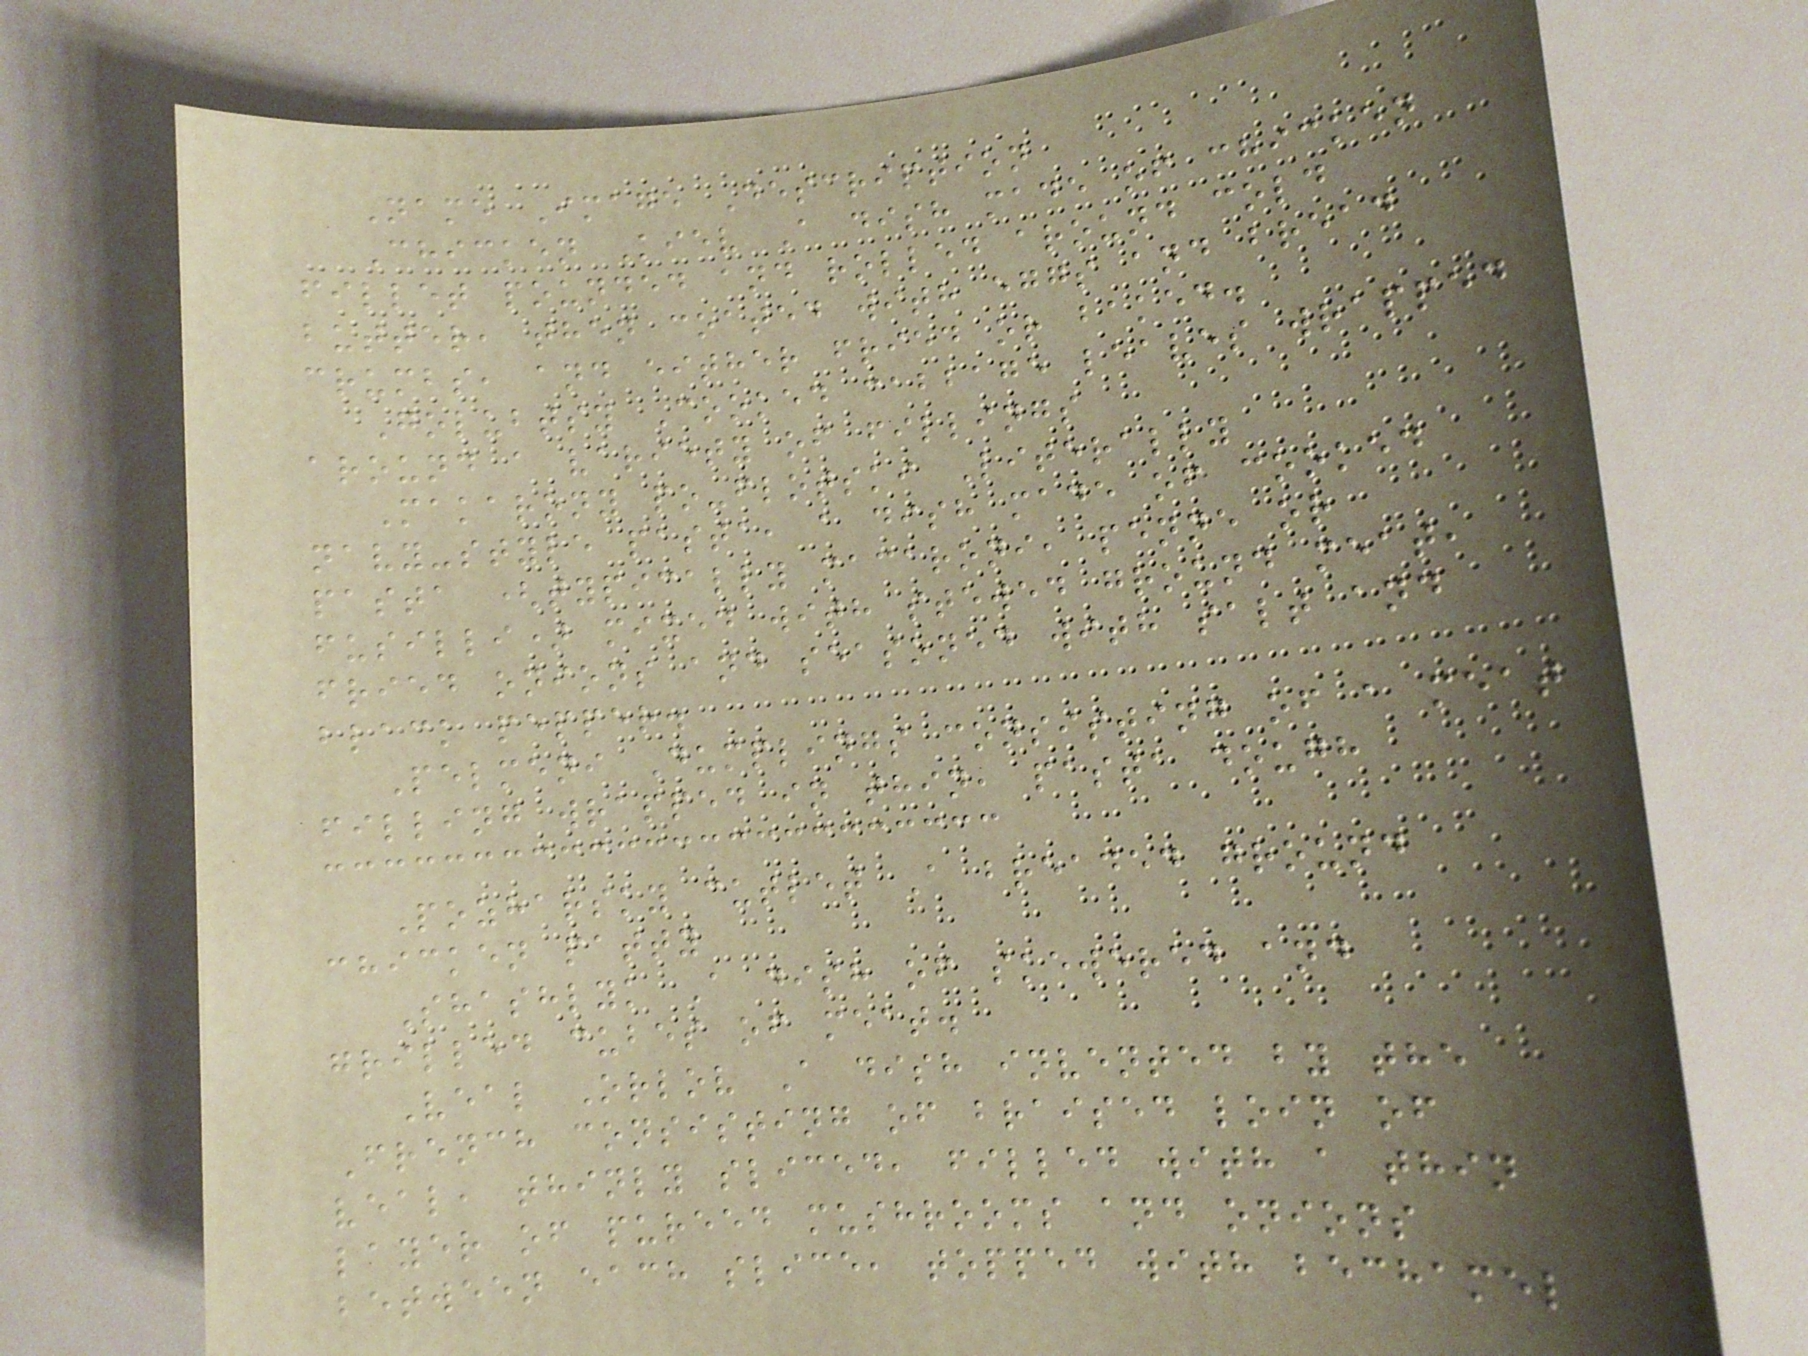Name Image Description
Chicken Kiev A dish made of chicken
fillet pounded and rolled around cold
butter, then coated with eggs and bread
crumbs, and either fried or baked.
Golubtsy Cooked cabbage leaves wrapped
around a variety of fillings
Makarony po-flotski Literally
navy-style pasta, a dish made of cooked
pasta (typically macaroni, penne or
fusilli) mixed with stewed ground meat,
fried onions and seasoned with salt and
black pepper.
Pelmeni Dumplings consisting of a meat
filling wrapped in thin, pasta dough
Pozharsky cutlet A breaded ground
chicken patty
Shashlyk A dish of skewered and
grilled cubes of meat.
Veal Orlov A dish invented by the
French consisting of braised loin of
veal, thinly sliced, filled with a thin
layer of pureed mushrooms and onions
between each slice, topped with bechamel
